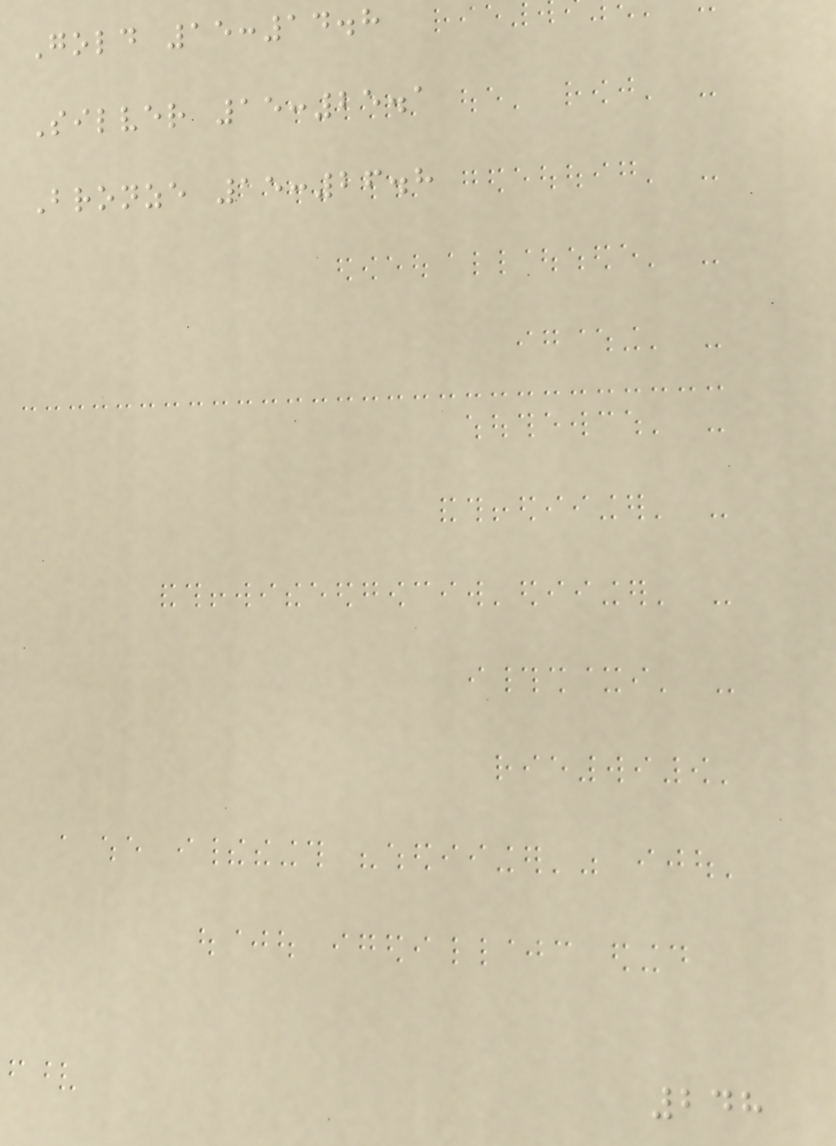Gold 15:14.8
Silver 15:25.1
Bronze 15:26.8
248
